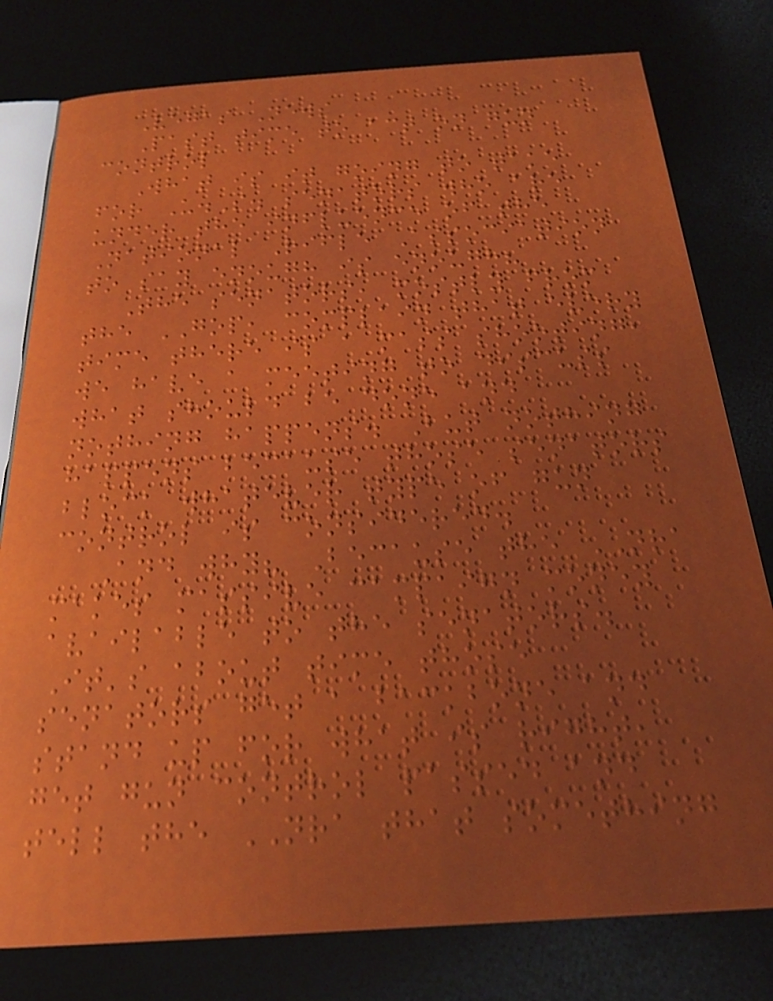Vegas News
Past time to act on gun
control
What is it going to take
for U.S. senators who are
under the influence of the
National Rifle Association
to say enough is enough?
The senators, mostly from
the GOP, complain that every
time there is a mass shooting,
we have a meeting to discuss
what should be done and
nothing happens. But nothing
happens because those senators
block whatever type of gun
control is considered.
And why? Because the NRA
makes massive campaign money
available to the senators.
It's about time those
senators get a backbone and
stand up for what is right,
get gun control passed and
tell the NRA that something
